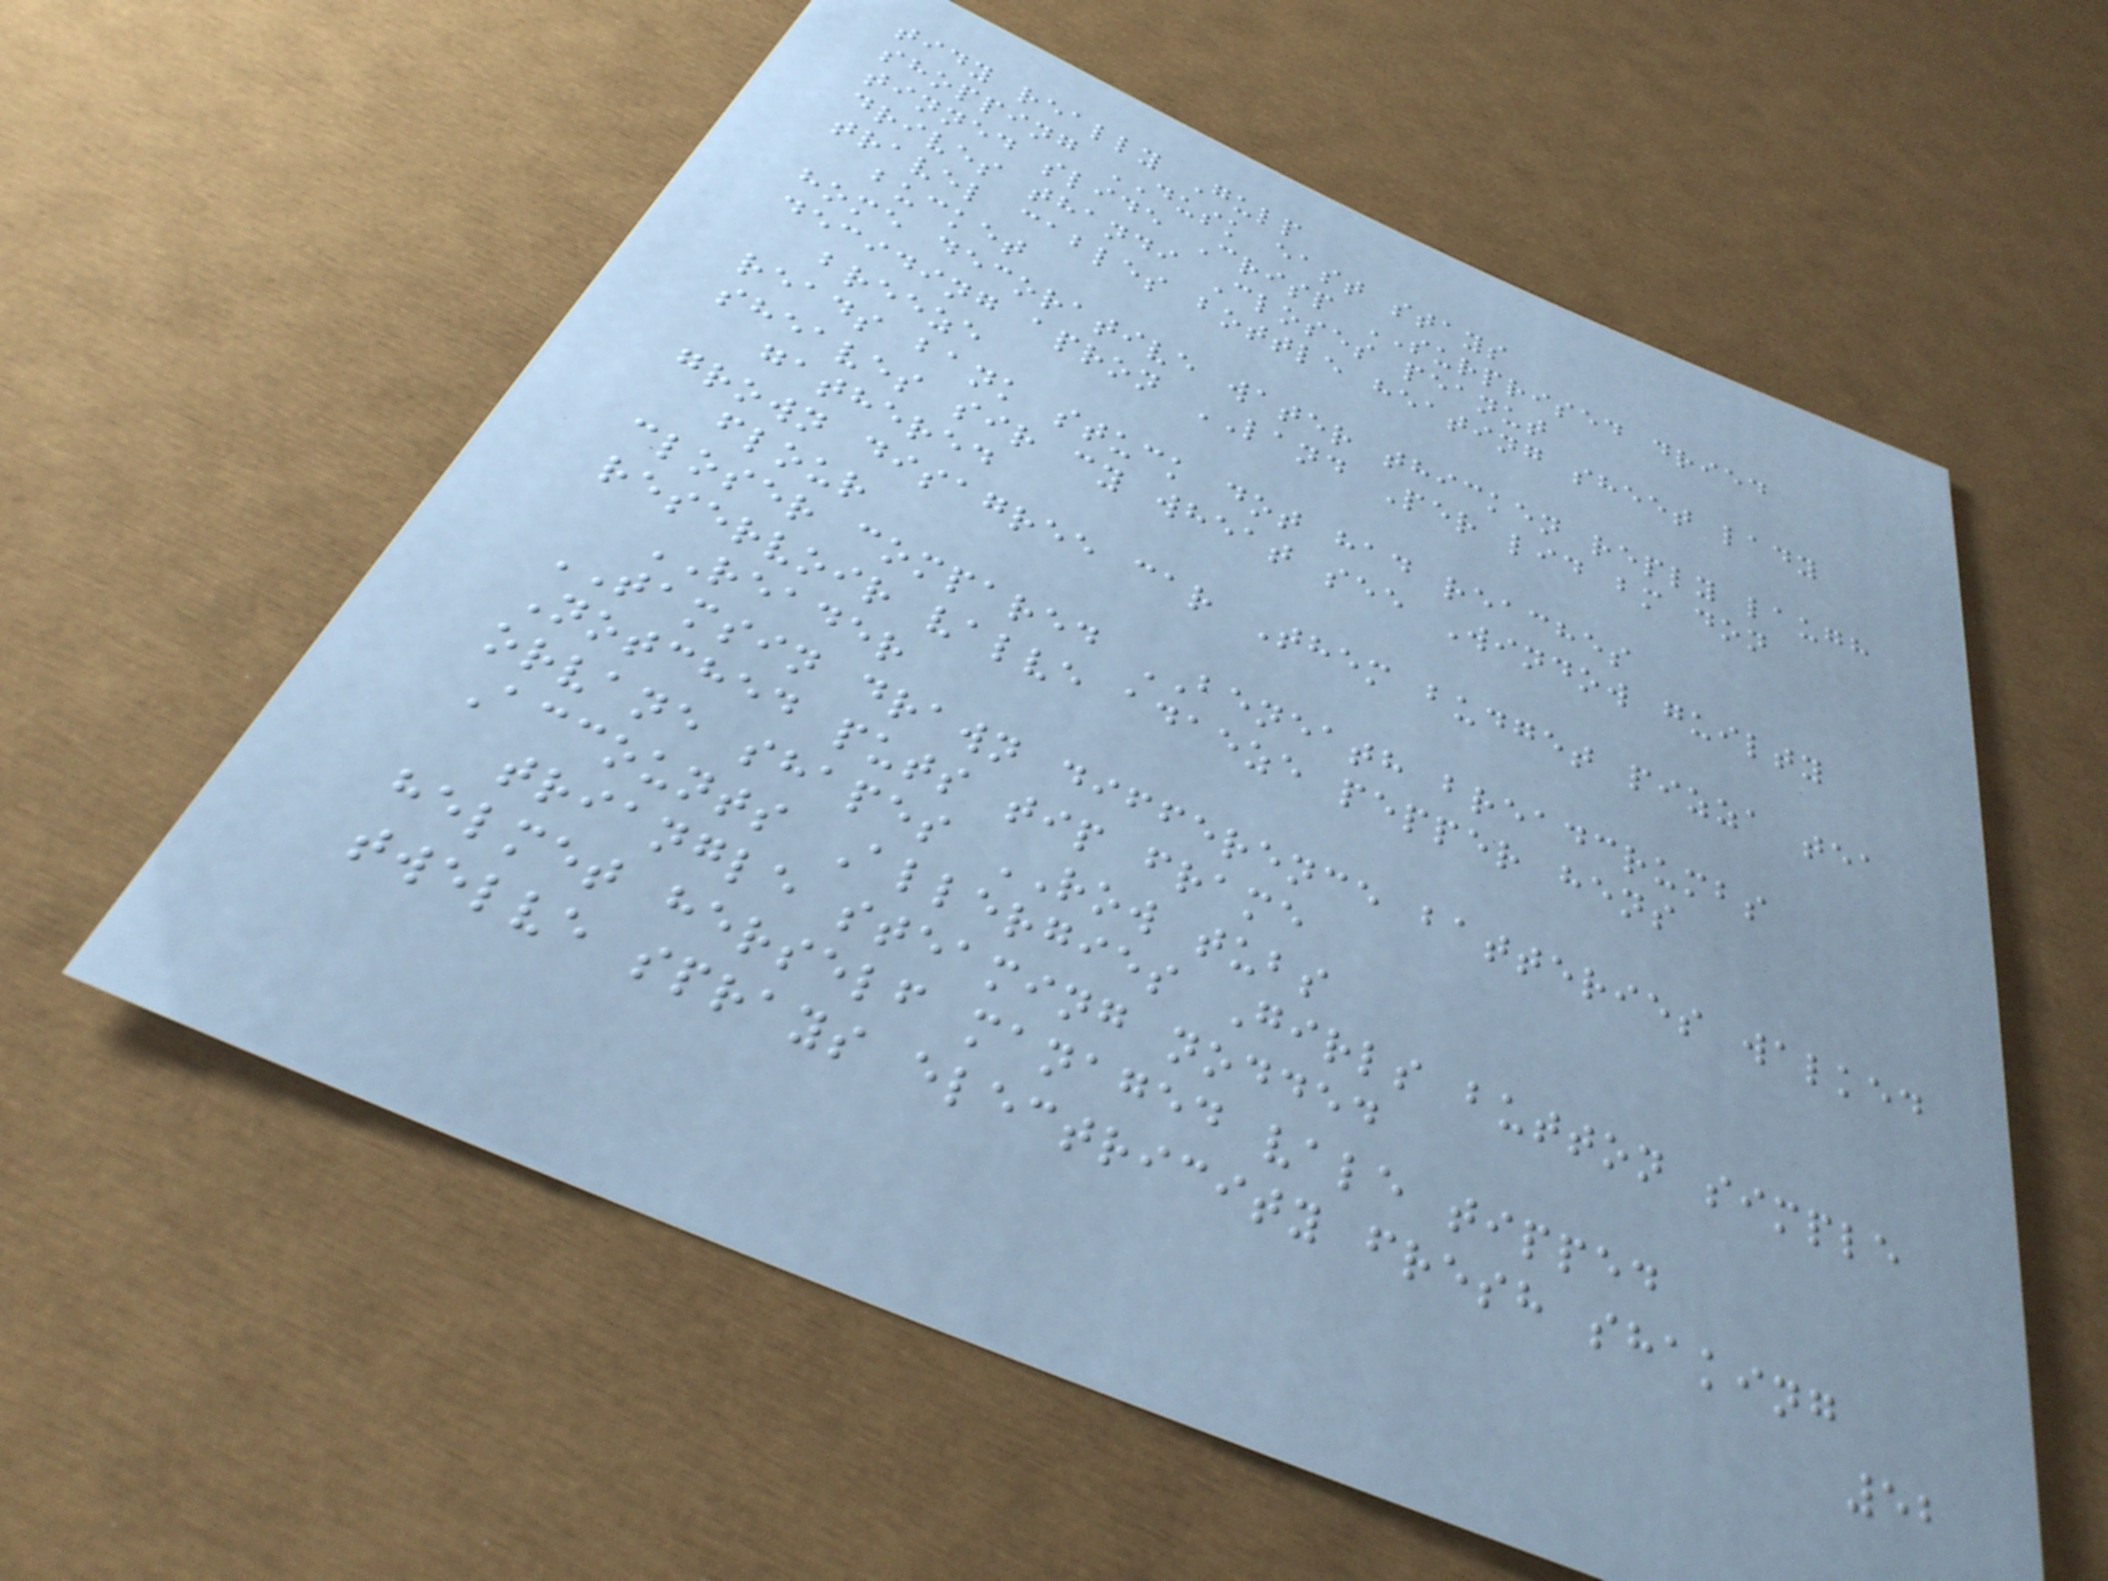tidy really Gulp
shopping DUSK east stays
tinned slide Crisp SURPRISED dried
drives thandi Closes peanut
travel cables bottle heating sheet lady
bucket
home decorative water thicken reply laugh
deciding apron LAND Per lid bm don
breeze
reads bank stuck dot had reaches
sheaves sir cy wheat see Window guilty
gathered
grown disagree car Them budget pizza tea
flour
closer compared BENEATH breadcrumbs
reservoir valve adaeze pepper hens
READER
TAMSIN drawn difference batteries walked
Notched puts tip frame
orvane shapes ROW tubs
Accounts Allergies Girls button simple
triangle steaming nodded
helmet herself managed vale tipped
twelve sprays electricity fresh shaking
52
